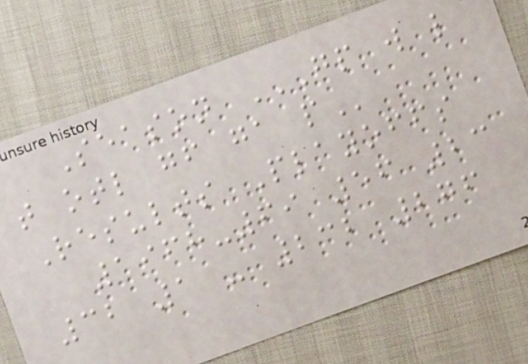Season GP W L
T OTL GF GA P
Results Playoffs
1968-69 56 23
32 1 - 232 276
